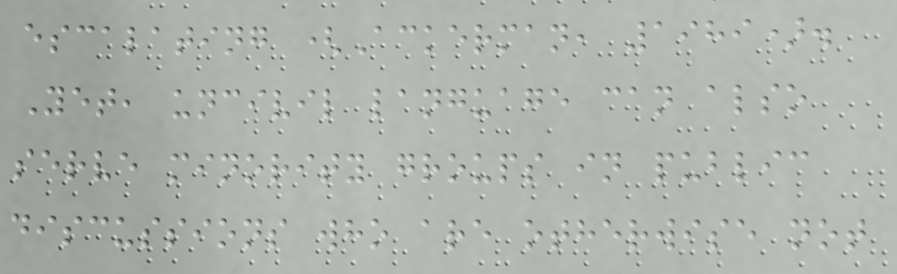escalating (Ackerman, 1989).
Yet, uncivil language can also
serve minority groups in public
discussions who are otherwise not
